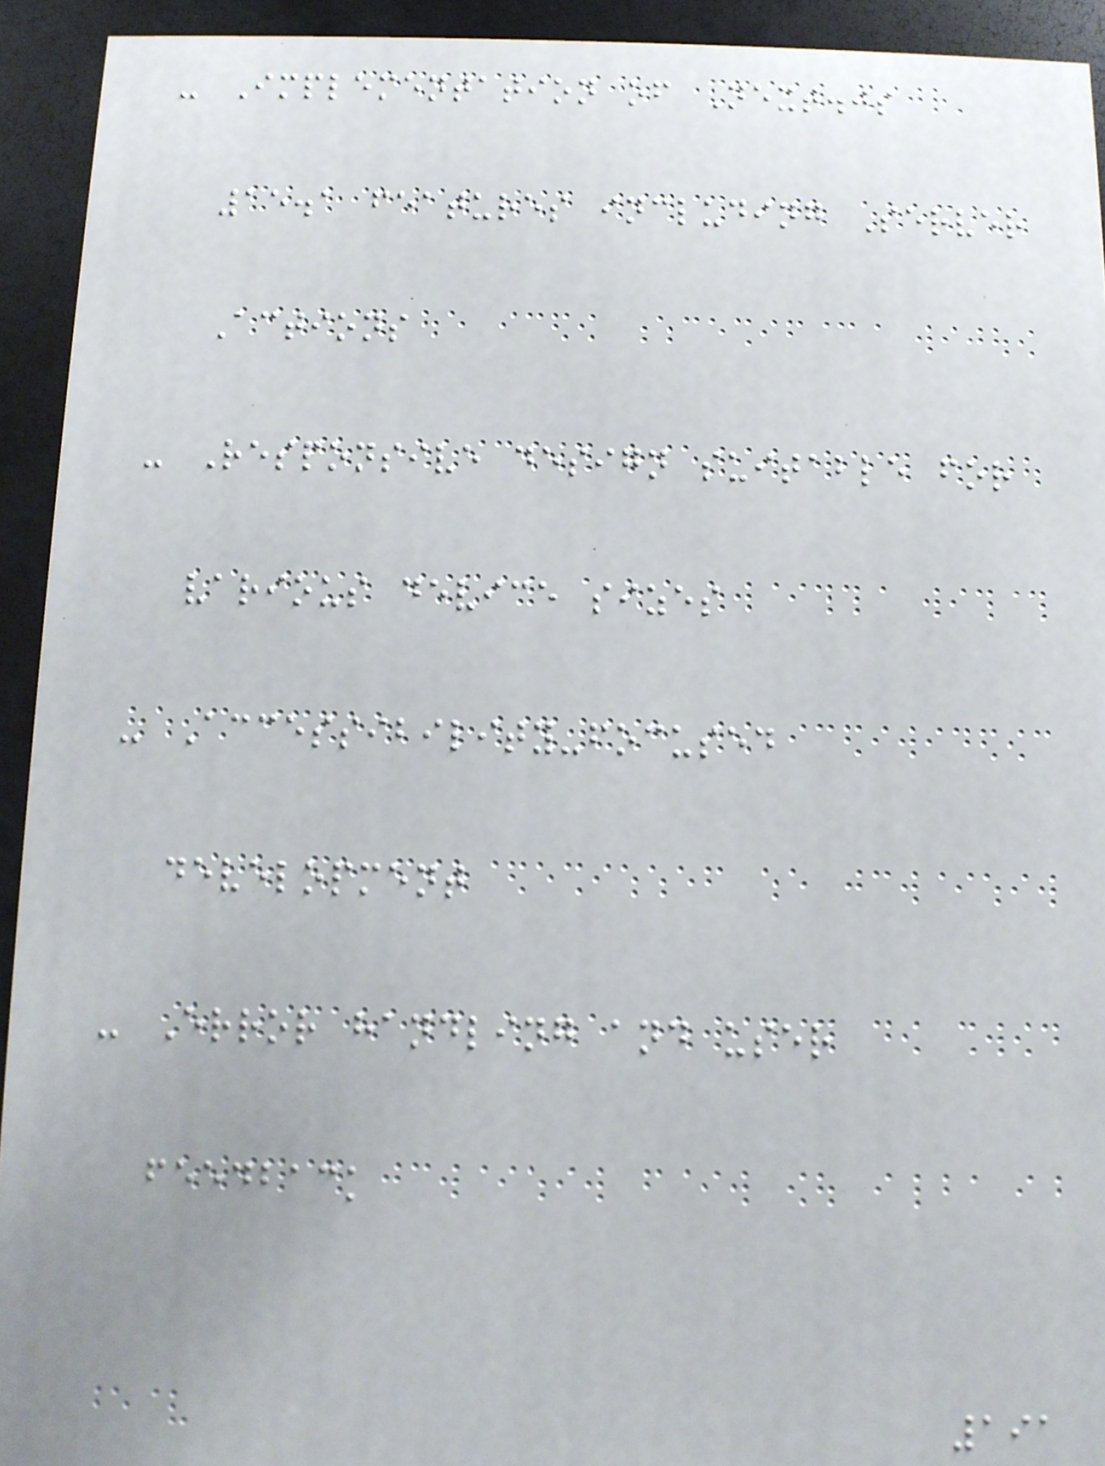- Implementation of Next.js
15.1 features including Server
Actions
- Responsive design suitable for
various device sizes
- Accessibility-focused
development
- Error handling and user
feedback
191
